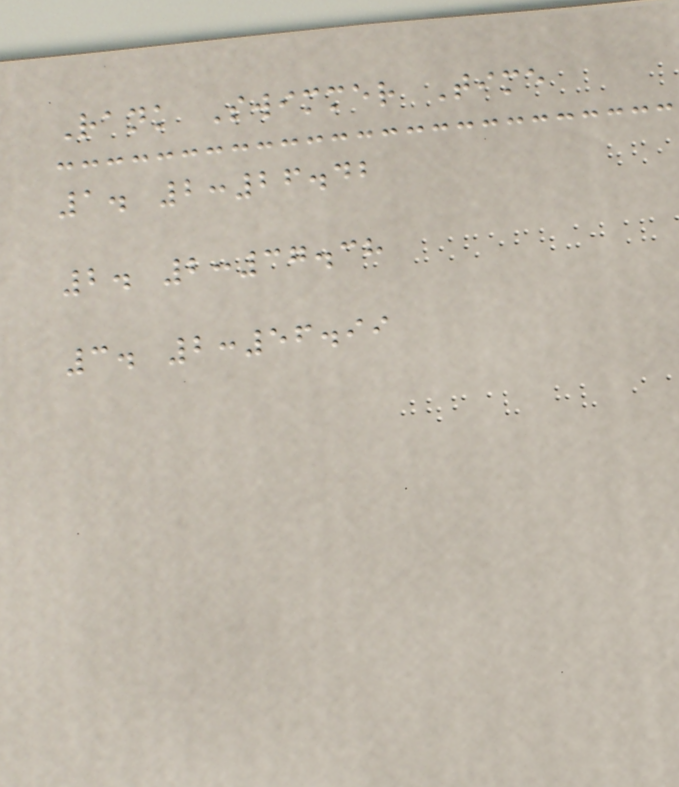Rank Swimmer Time
1. 2:26.42
2. 2:37.38
3. 2:56.99
